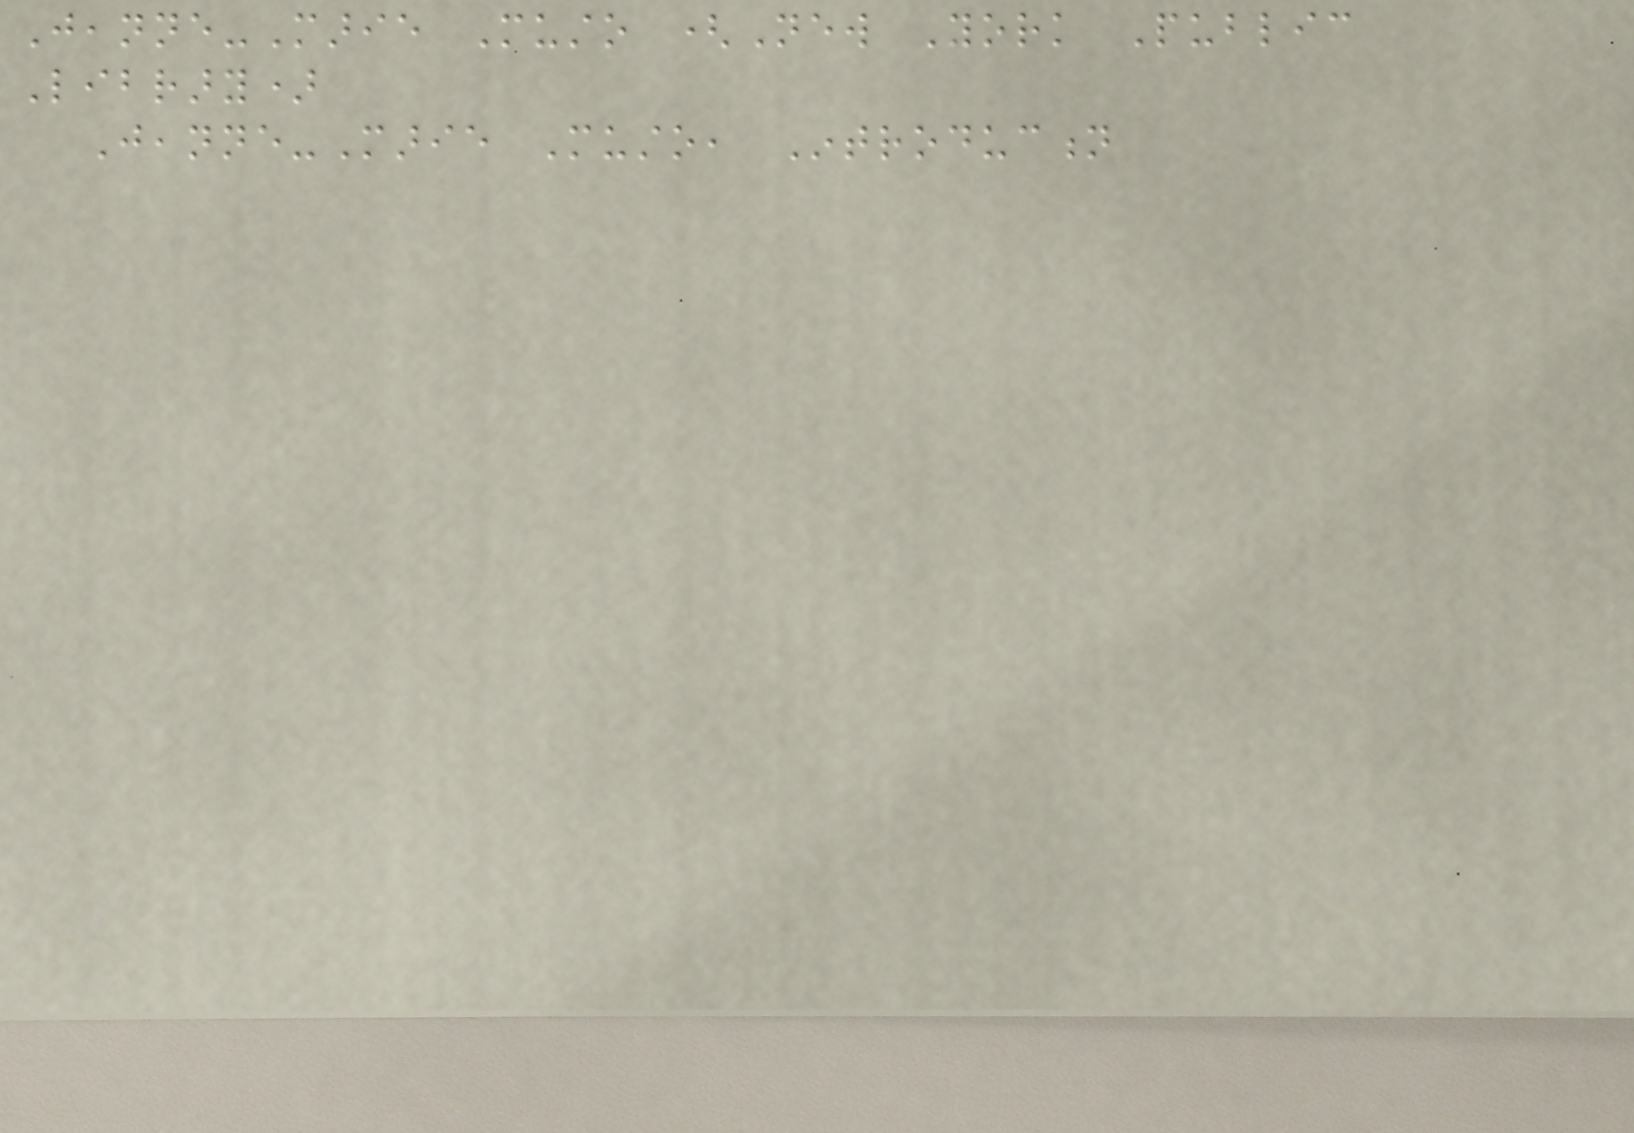Jeanne-Marie Musto (New York Public
Library)
Jeanne-Marie Musto, Introduction
